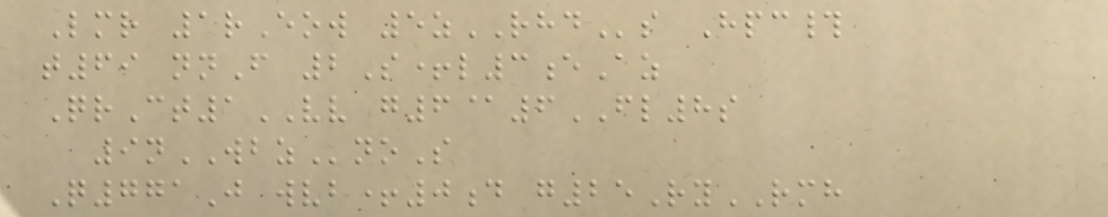Lmr 1rEow 5zRHDs Hpc#
t69 nnF 2S+l3eAz
QrCt1VV g6@6FL8s
9nWBZnoS
Q771J wvb+0d g25RyRMH
